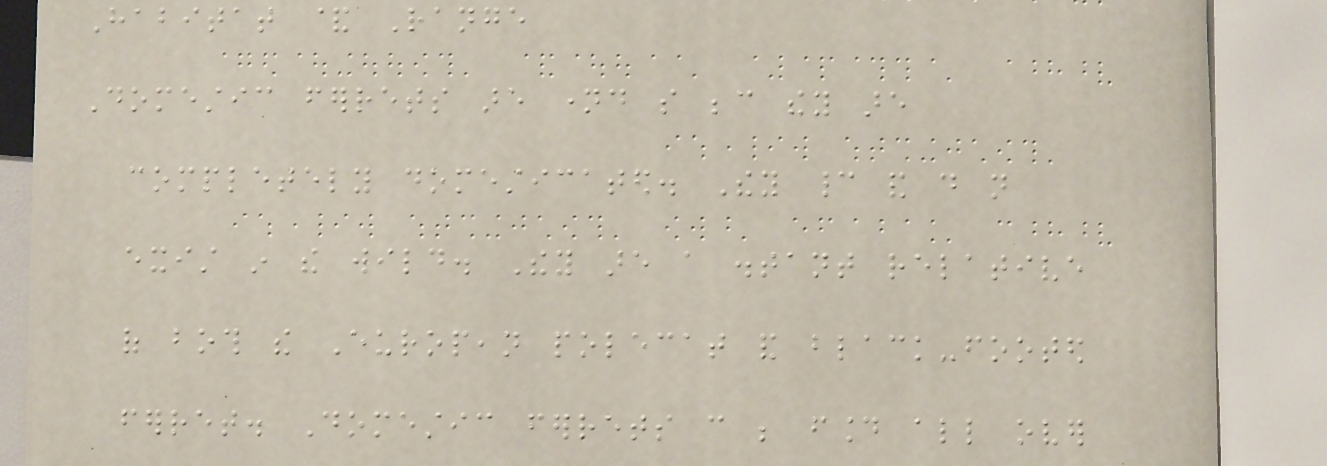Habitat & Range
Domestic ferrets are named so because they are
completely domesticated. They cannot and do not
exist in the wild. They are a distant relative
of both the European polecat and black-footed
ferret. Domestic ferrets can be found all over
